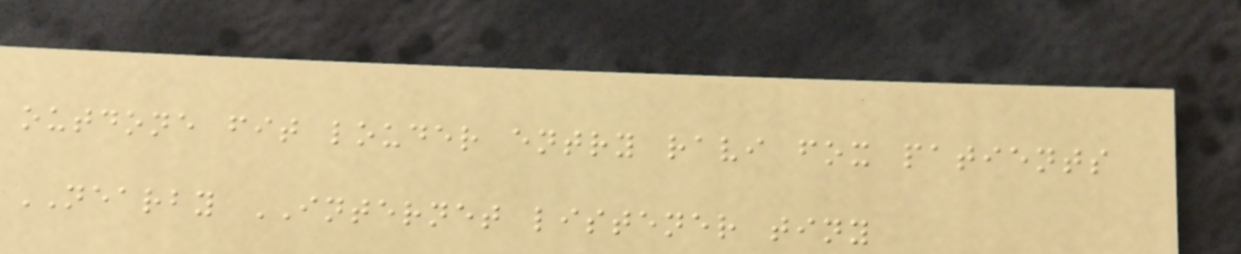outdone fit louder entry ravi fox patients
NEARBY INTERNET listener tiny
